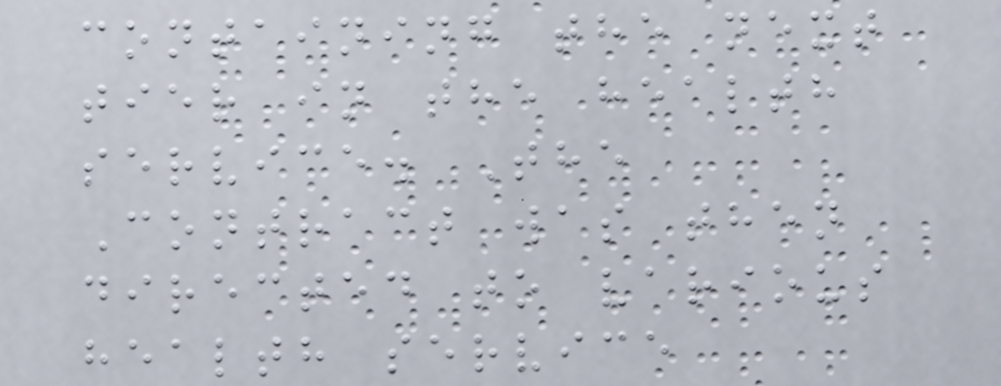containing the next
tier in the health
service. The
Contract was then
directed to various
health service
